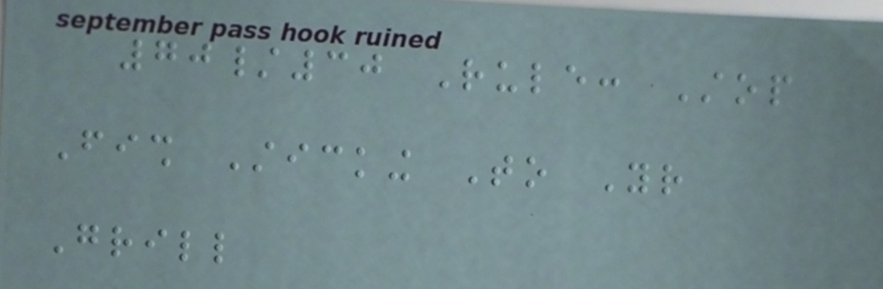70/30 Rule: Stop
Fish Sticking To Your
Grill
